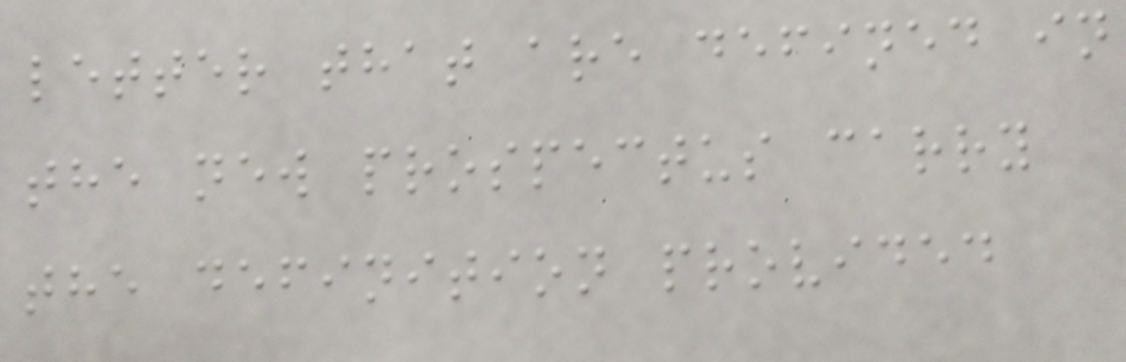letter that are defined in
the new prospectus carry
the definition provided
